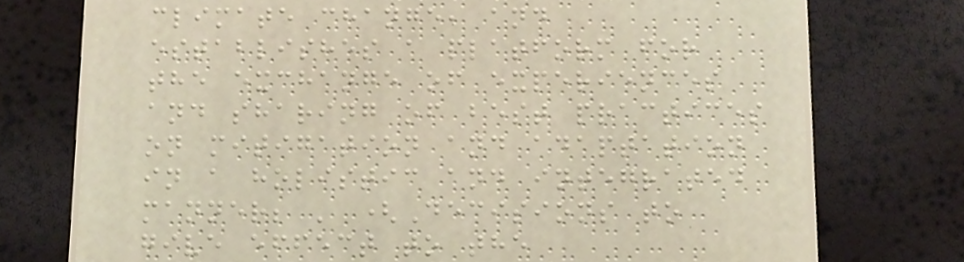climate change, and
establishes a platform for
the exchange of experiences
and sharing of best practices
on mitigation and adaptation
in a holistic and integrated
manner; ' (Decisions to
give effect to the
